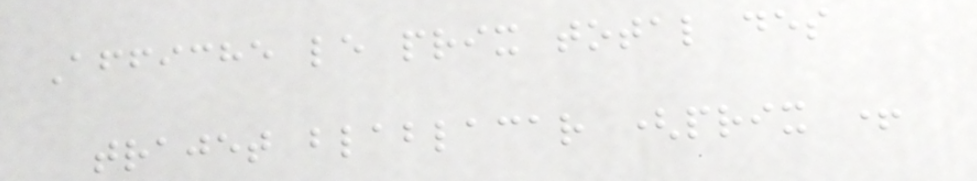Affiche le prix total des
trajet blablacar (prix +
